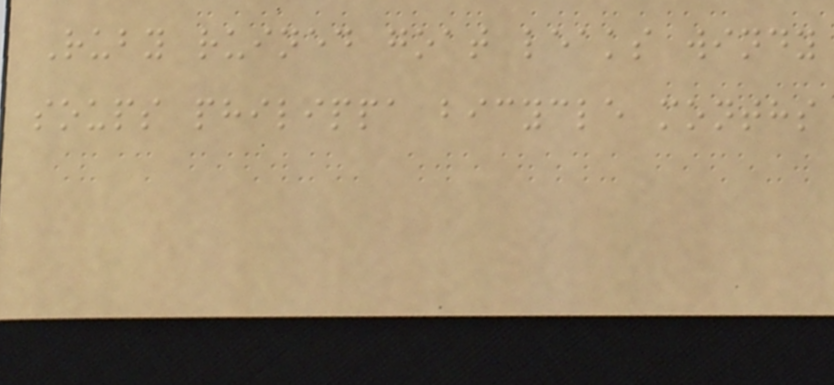Ruby ruined goat leaks windy
soups philippa bicycle months
